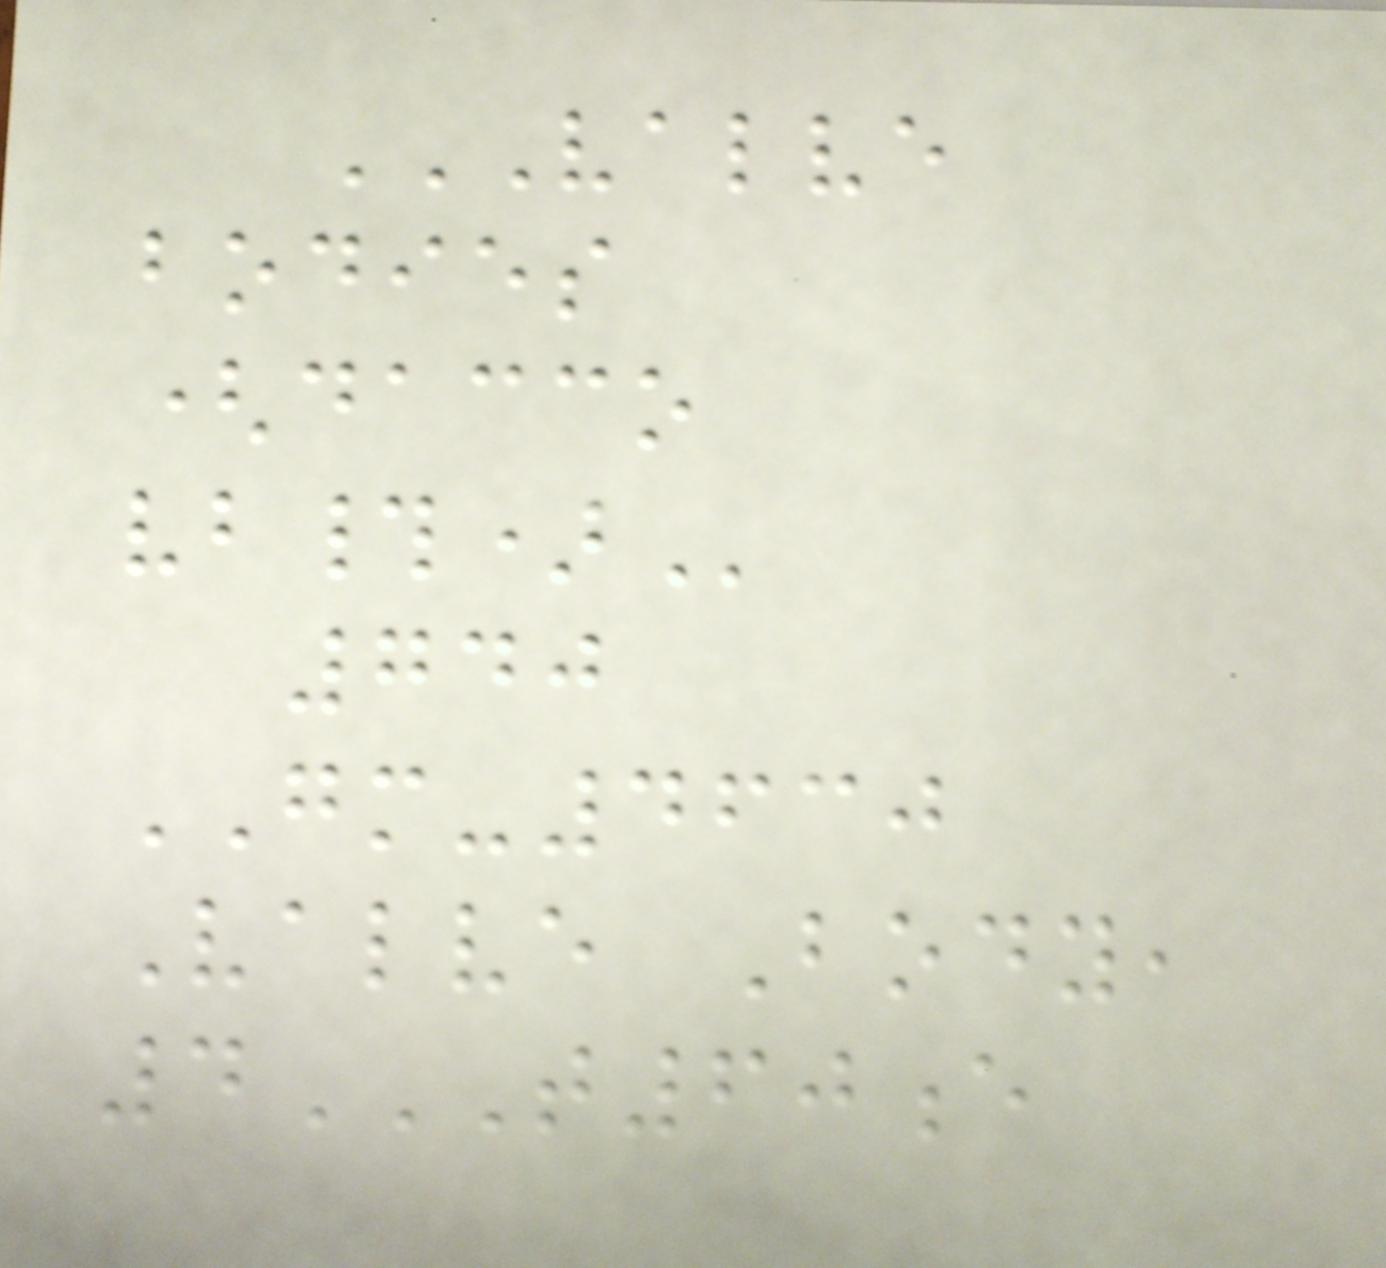VALVE
BODIES
(DACCO
VB#)
740
GM-4630
Valve Body,
4T60E
